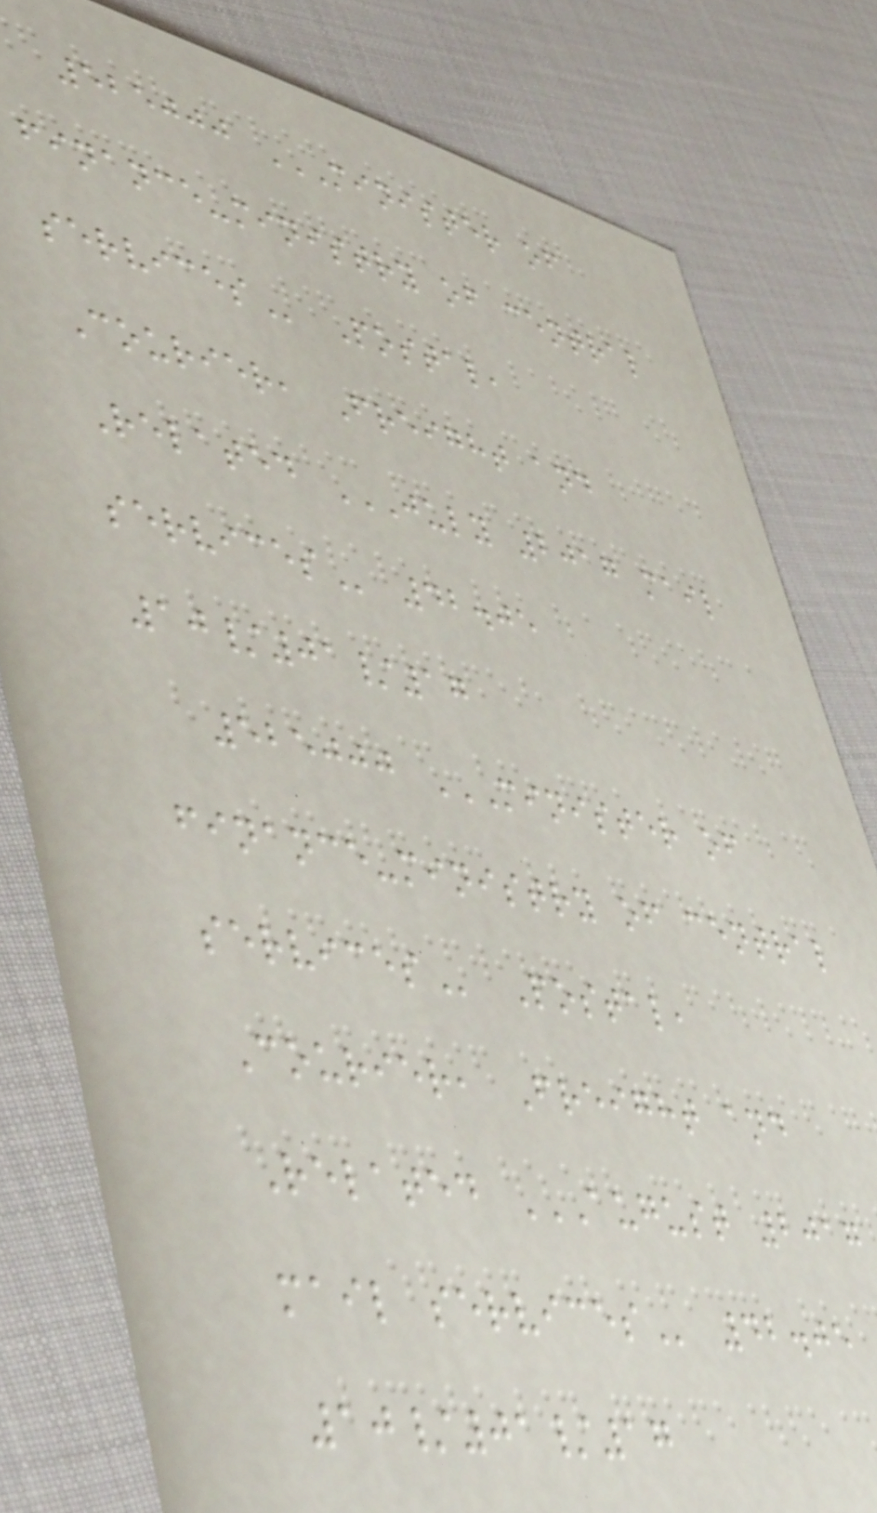525000 MINISTER OF
FINANCE-MINISTRY OF CENTRAL
SERVICES Postal,
Courier, Freight and
Related JULY 2017 MAIL
SERVICES 42.05
10/01/17
525000 MINISTER OF
FINANCE-MINISTRY OF CENTRAL
SERVICES Postal,
Courier, Freight and
Related AUGUST 2017
MAIL SERVICES 42.05
10/01/17
